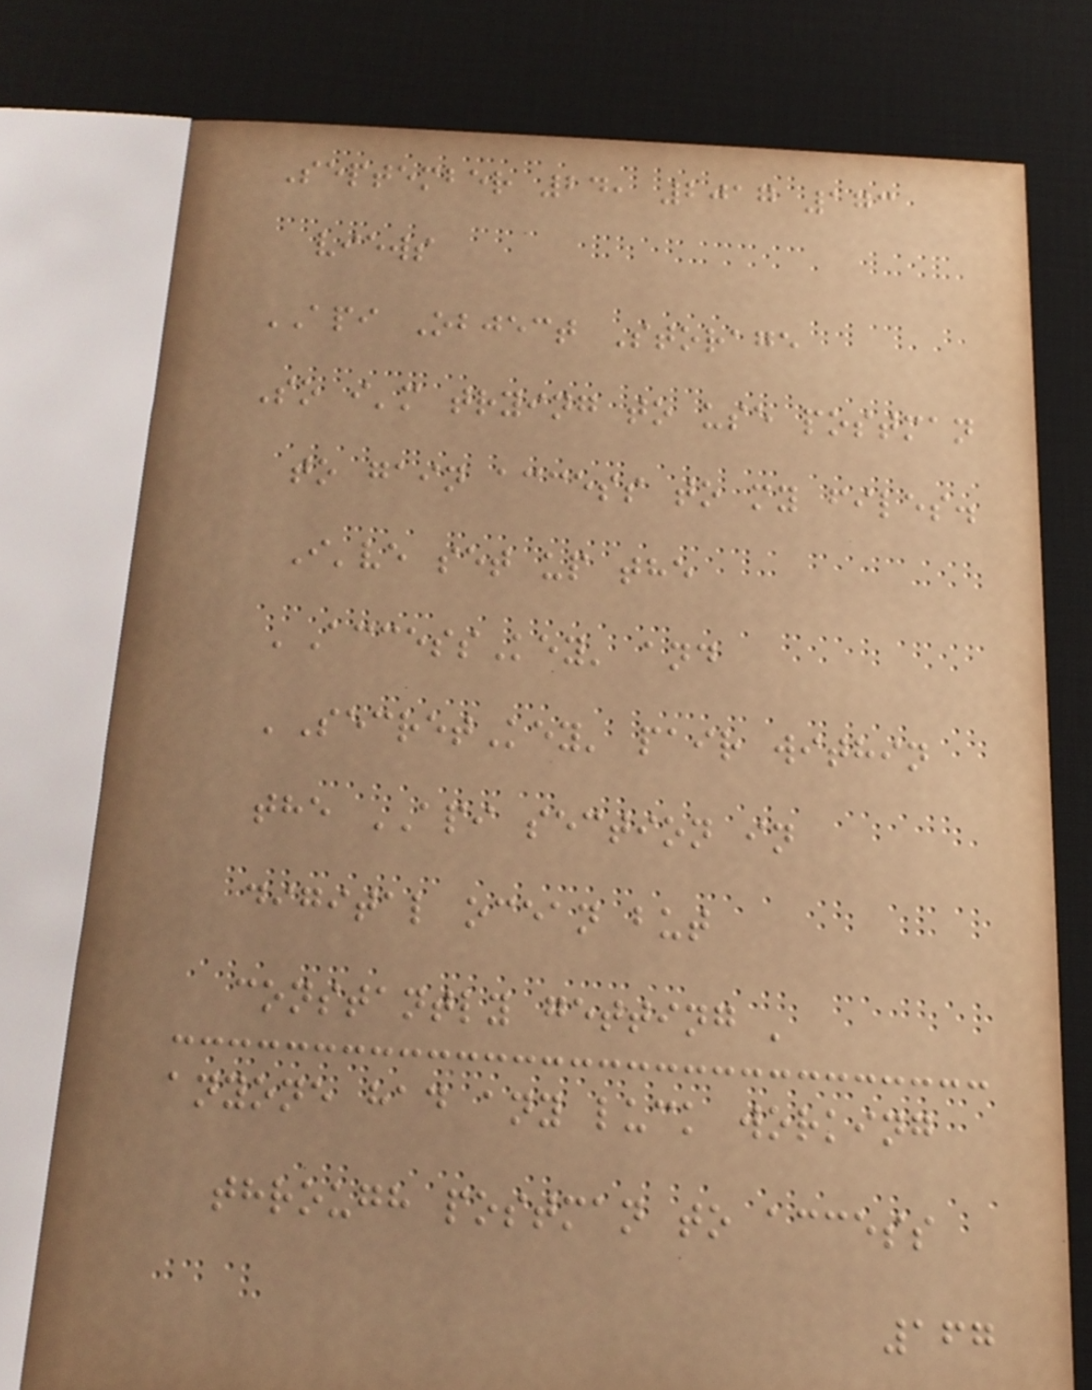September 24, 2017 173
views
API Object Storage
So i'm trying to use postman
to gain access to my files.
I've set up the
'AccessKey' and
'SecretKey' pair within
the API section in
digital ocean but
constantly getting '
anyone had any luck working
through postman to access
167
